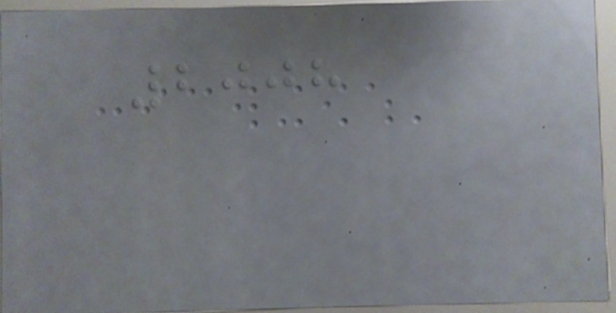2008
